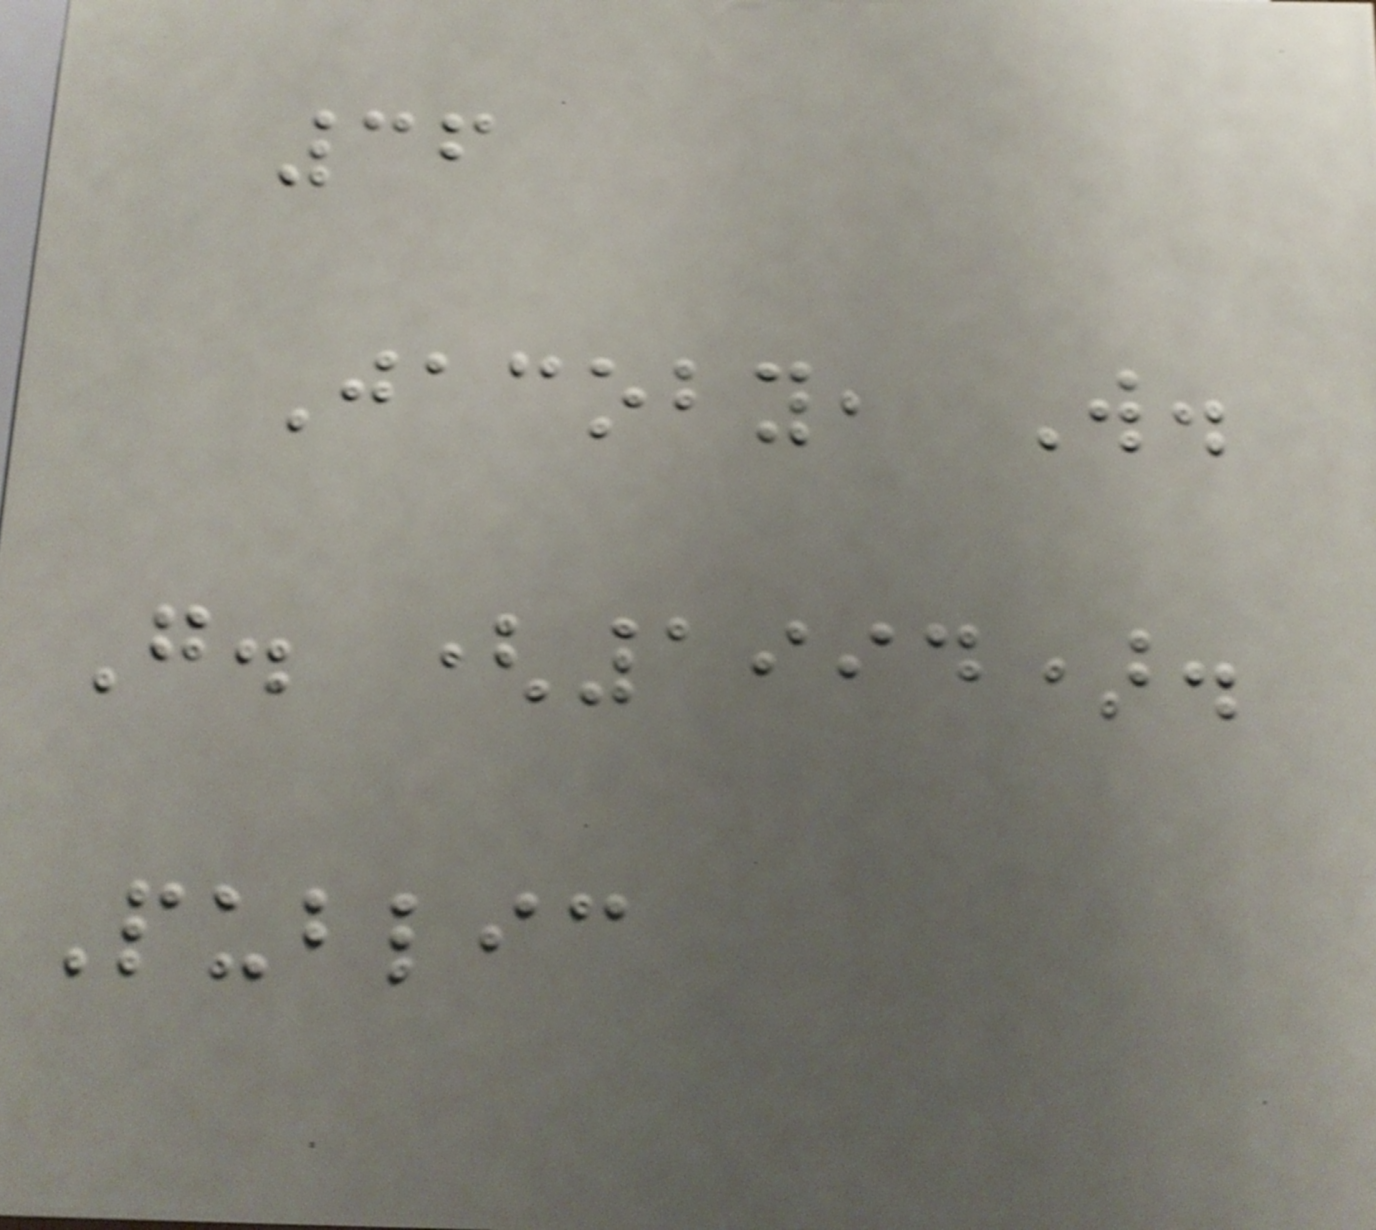36
Jacoby, W.
G. (1994).
Public
